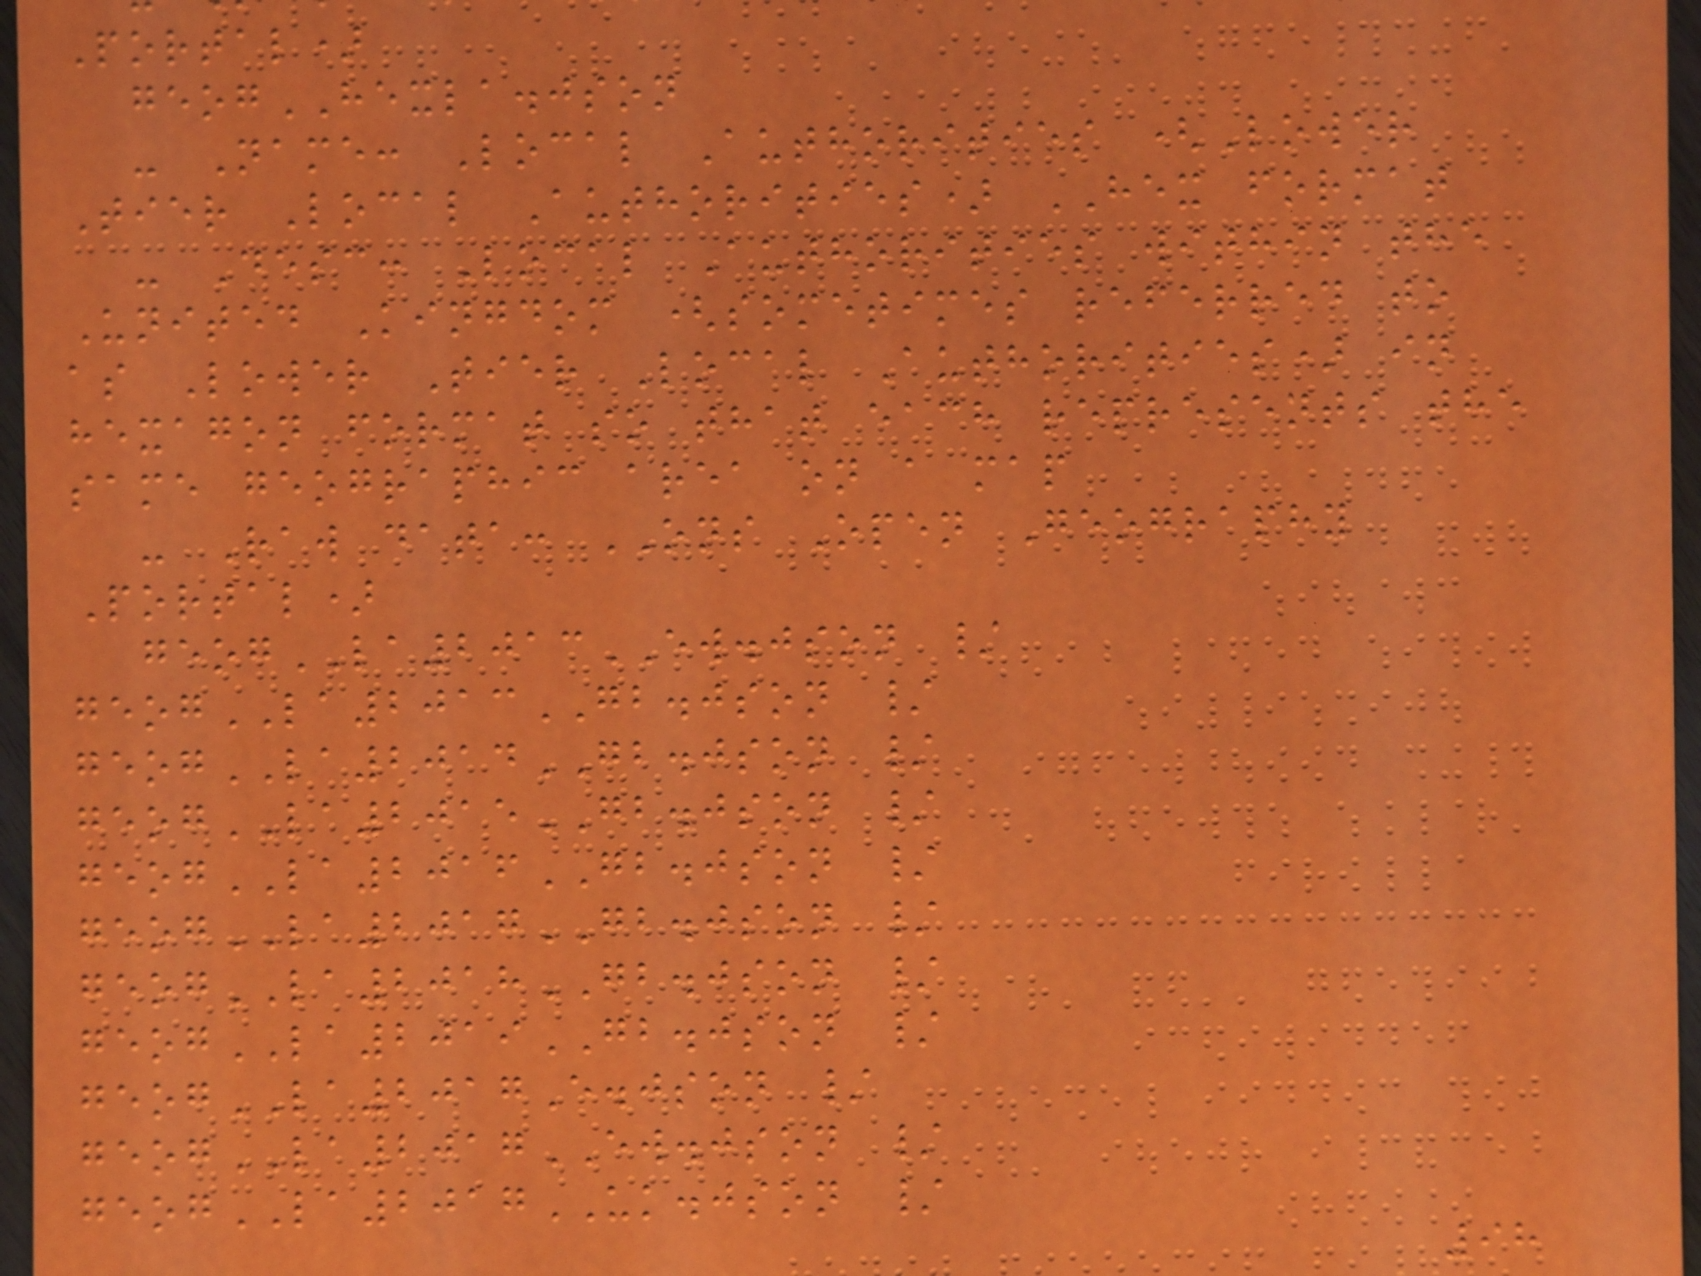Portal)
geogHEXLA.json
- Name: Local Authorities (Lower
Tier Local Authorities) HEX format
- Desc: Local Authorities within the
United Kingdom (sometimes referred to
as Lower Tier Local Authorities) in
hexagon format so that each represents the
same geographic area on a map
- Raw data: ONS Open Geography
Portal)
geogLA2013EW.json /
geogLA2013GB.json /
geogLA2014GB.json /
geogLA2015GB.json /
geogLA2016GB.json /
geogLA2017GB.json /
geogLA2018GB.json /
geogLA2019GB.json /
geogLA2017E.json /
geogLA2017EW.json /
geogLA2017UK.json /
98
